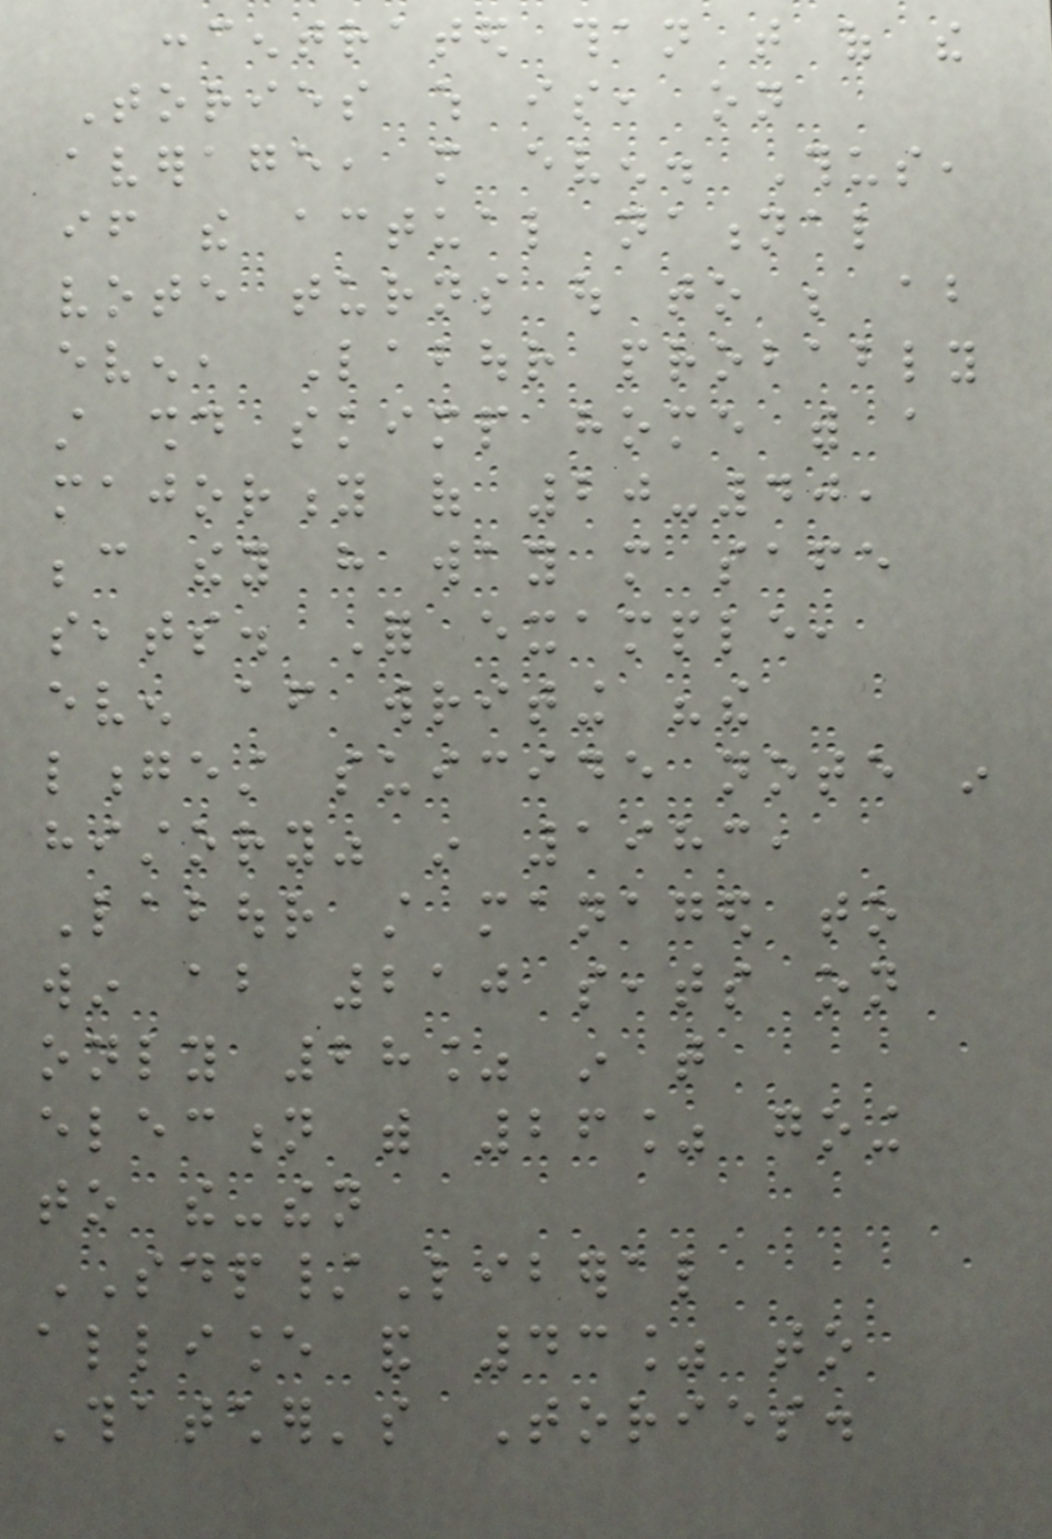concentrated than that of the
Tories which is, on
average, more even. Thus,
if the actual national
vote turns out to be about
even, Labour probably
still should skimp home with a
majority of 20-40,
because they have way more safe
seats. For example,
even after writing "the
longest suicide note in
history" in 1983,
Labour still managed to
win about 210 seats on
only 28% in that
election with 26% going
to the-then
SDP/Liberal
alliance and 43% to
Thatcher's Tories.
